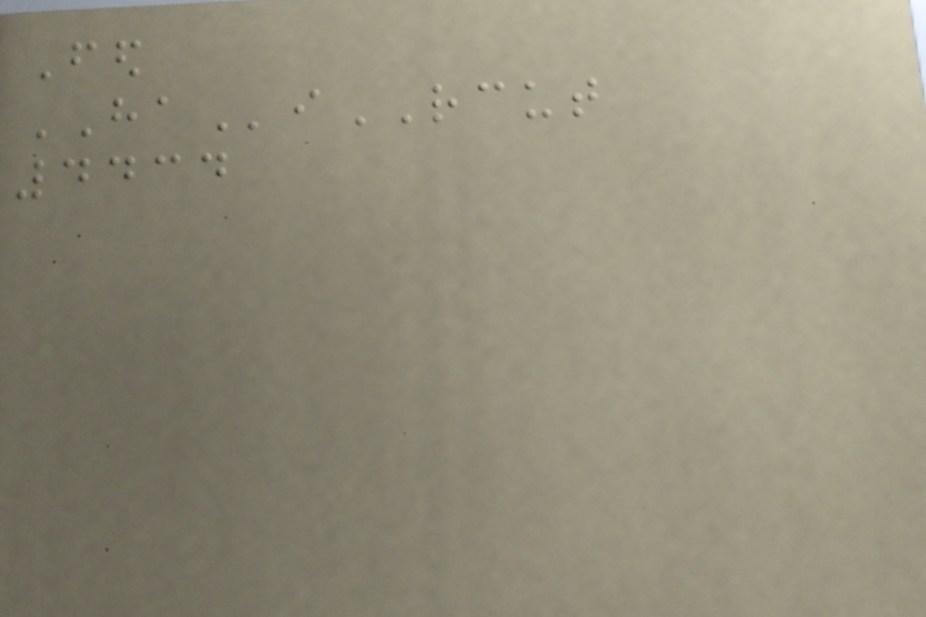Fed
HAiRCUT
4434
